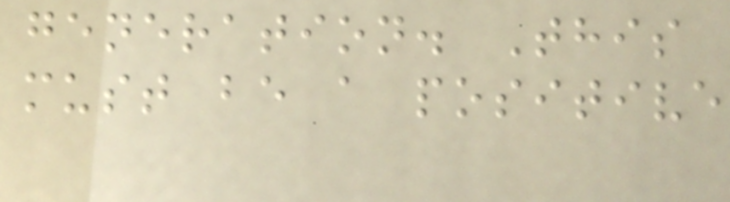generation. This
must be a positive
